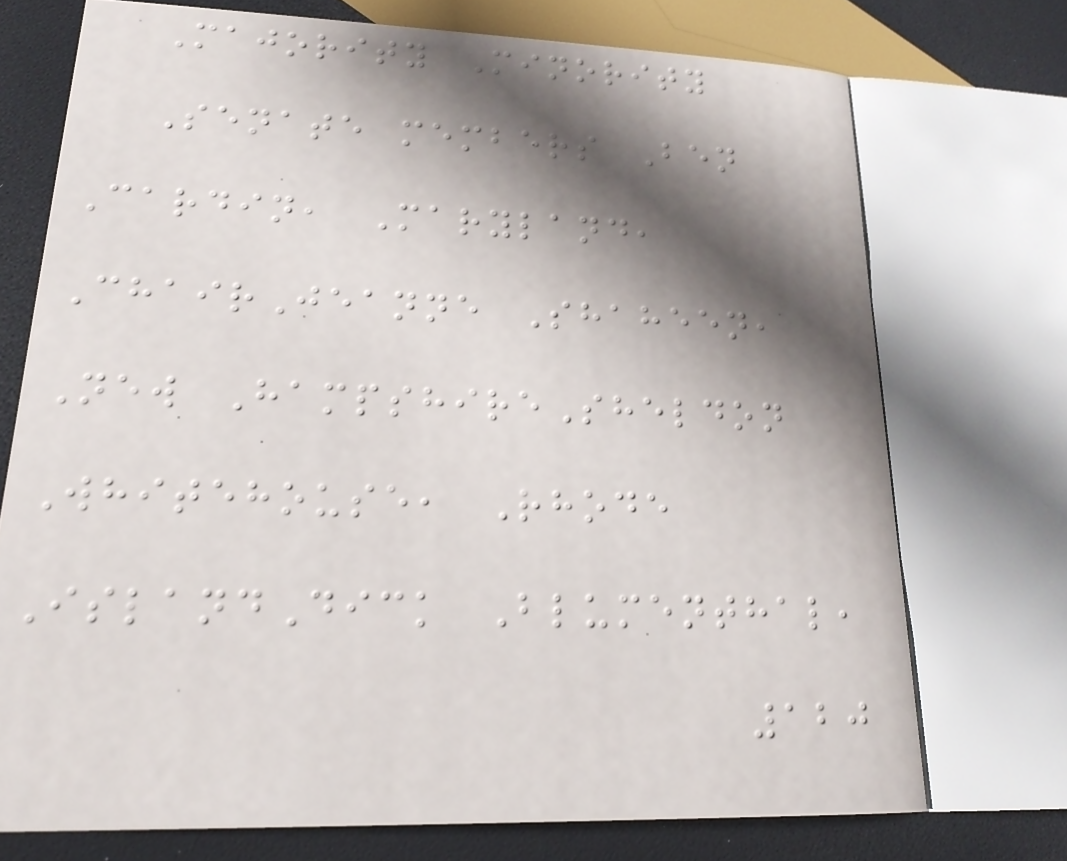Majority Minority
Senate members Ben
Cardin, Maryland,
ChairJeanne Shaheen,
New HampshireSheldon
Whitehouse, Rhode
IslandDick Blumenthal,
120
